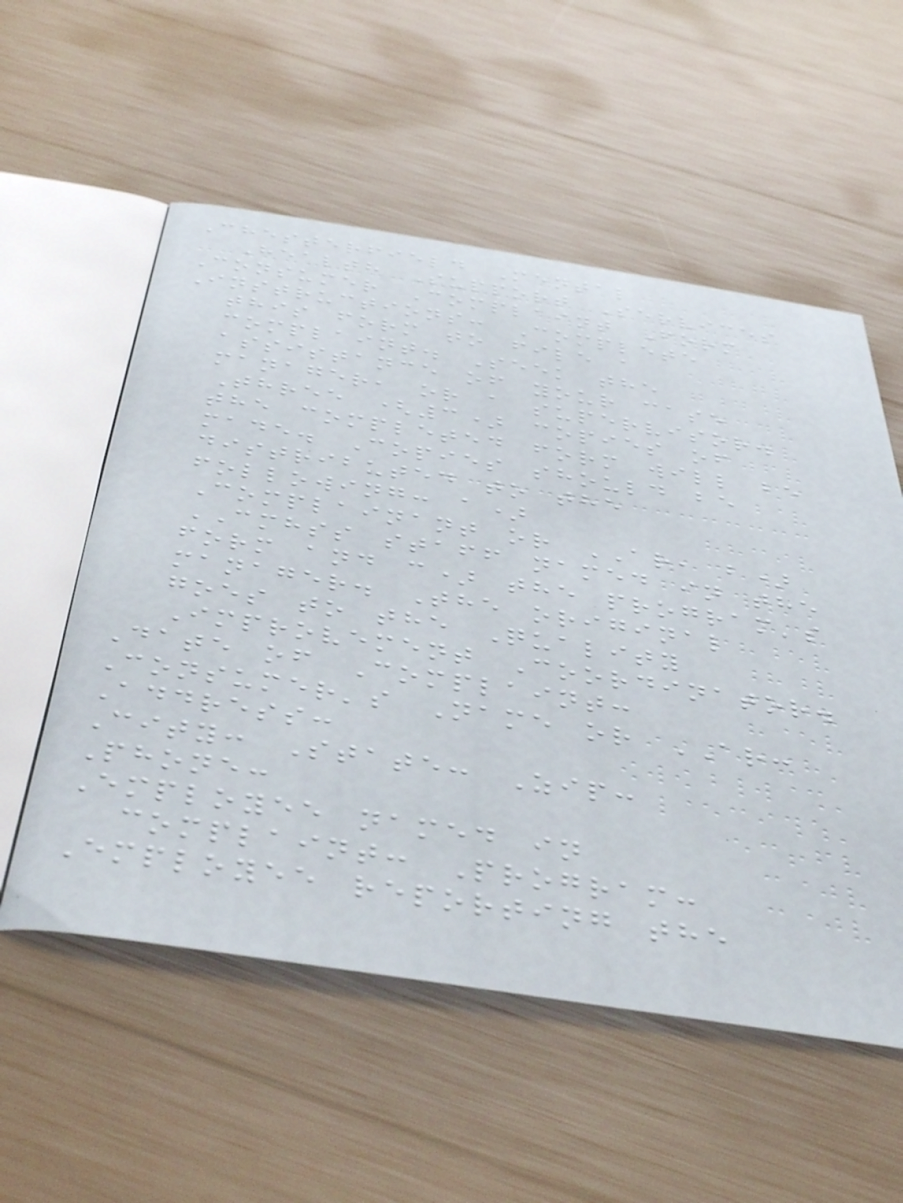Chesterfield Mental
Health Support Services
Consumer Complaint Form
Instructions: Complete
this form to file a
complaint. Seek the
assistance of your case
manager, or a supervisor.
Three (3) copies of
the completed form will be
made. Copies should be
distributed to the
following: a)
Complainant or AR, b)
CMHSS staff named in the
form and c) the program's
manager. The original
goes to the Quality
Improvement Coordinator.
Date of Complaint:
Consumer's Name or AR:
Address:
City: State: Zip:
Phone:
Employee named in
complaint: Program:
Employee reporting the
